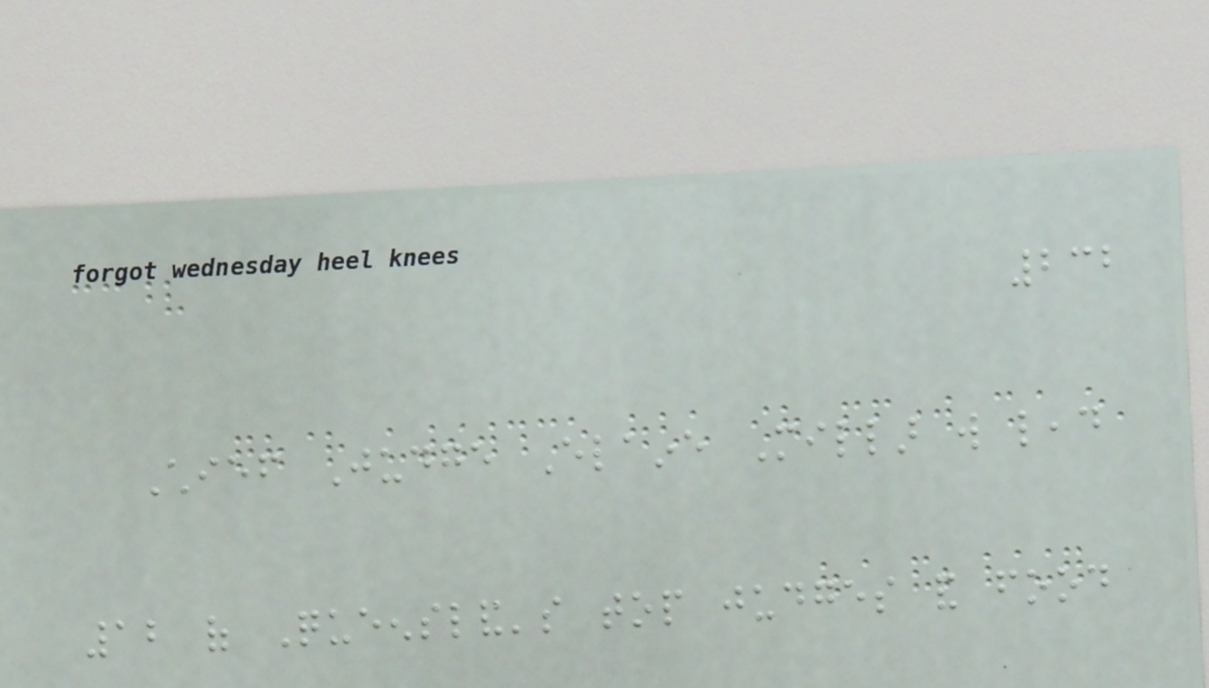232
Chief Judge Elaine Millar will lead
12 of Queensland's top judges and food
